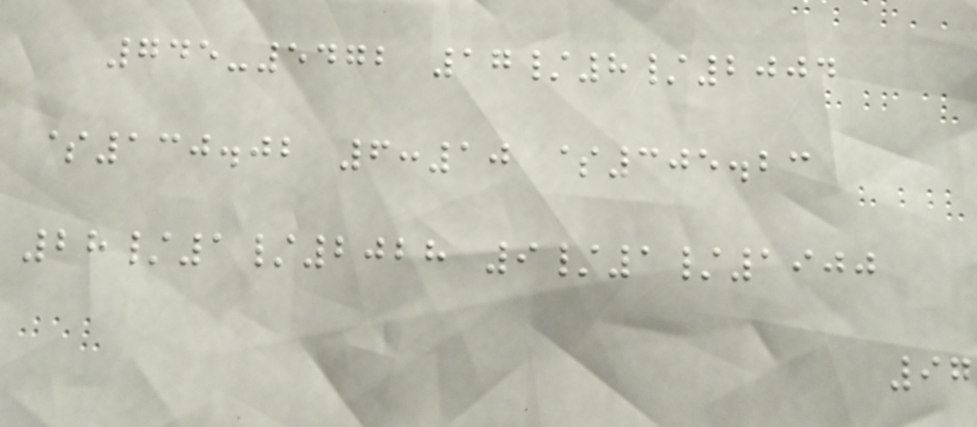745-5472 17/8/2004
$130.02 6:10 $305.23
28/1/2028 9/1/1900
97
